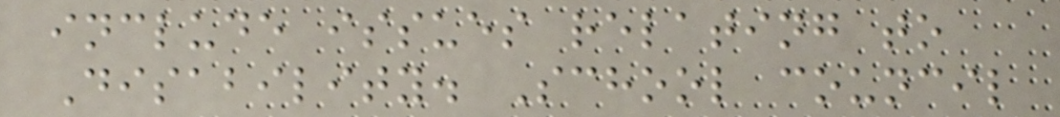include issues relating to
Disability. School council
